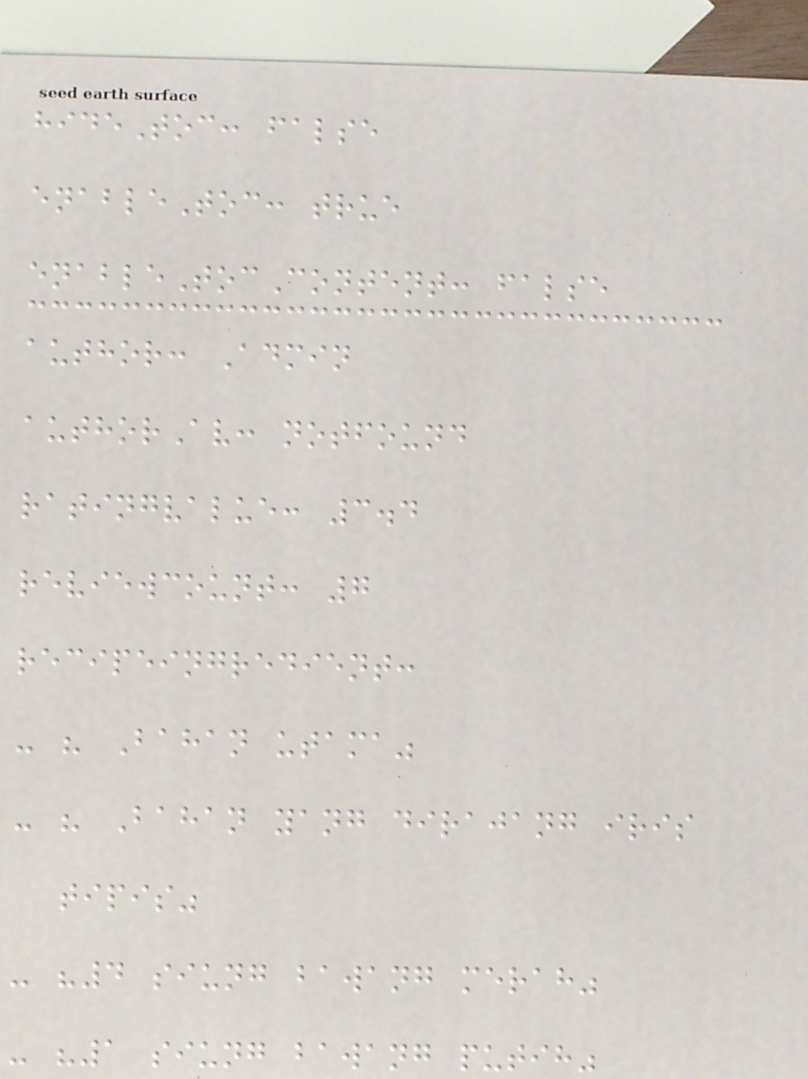hideToc: false
enableToc: true
enableTocContent: false
author: Admin
authorAv: notfound
ratingvalue: 3.4
reviewcount: 7
recipeingredient:
- " Bahan utama"
- " Bahan yang dirajang iris
tipis"
- "4 siung bawang merah"
- "1 siung bawang putih"
